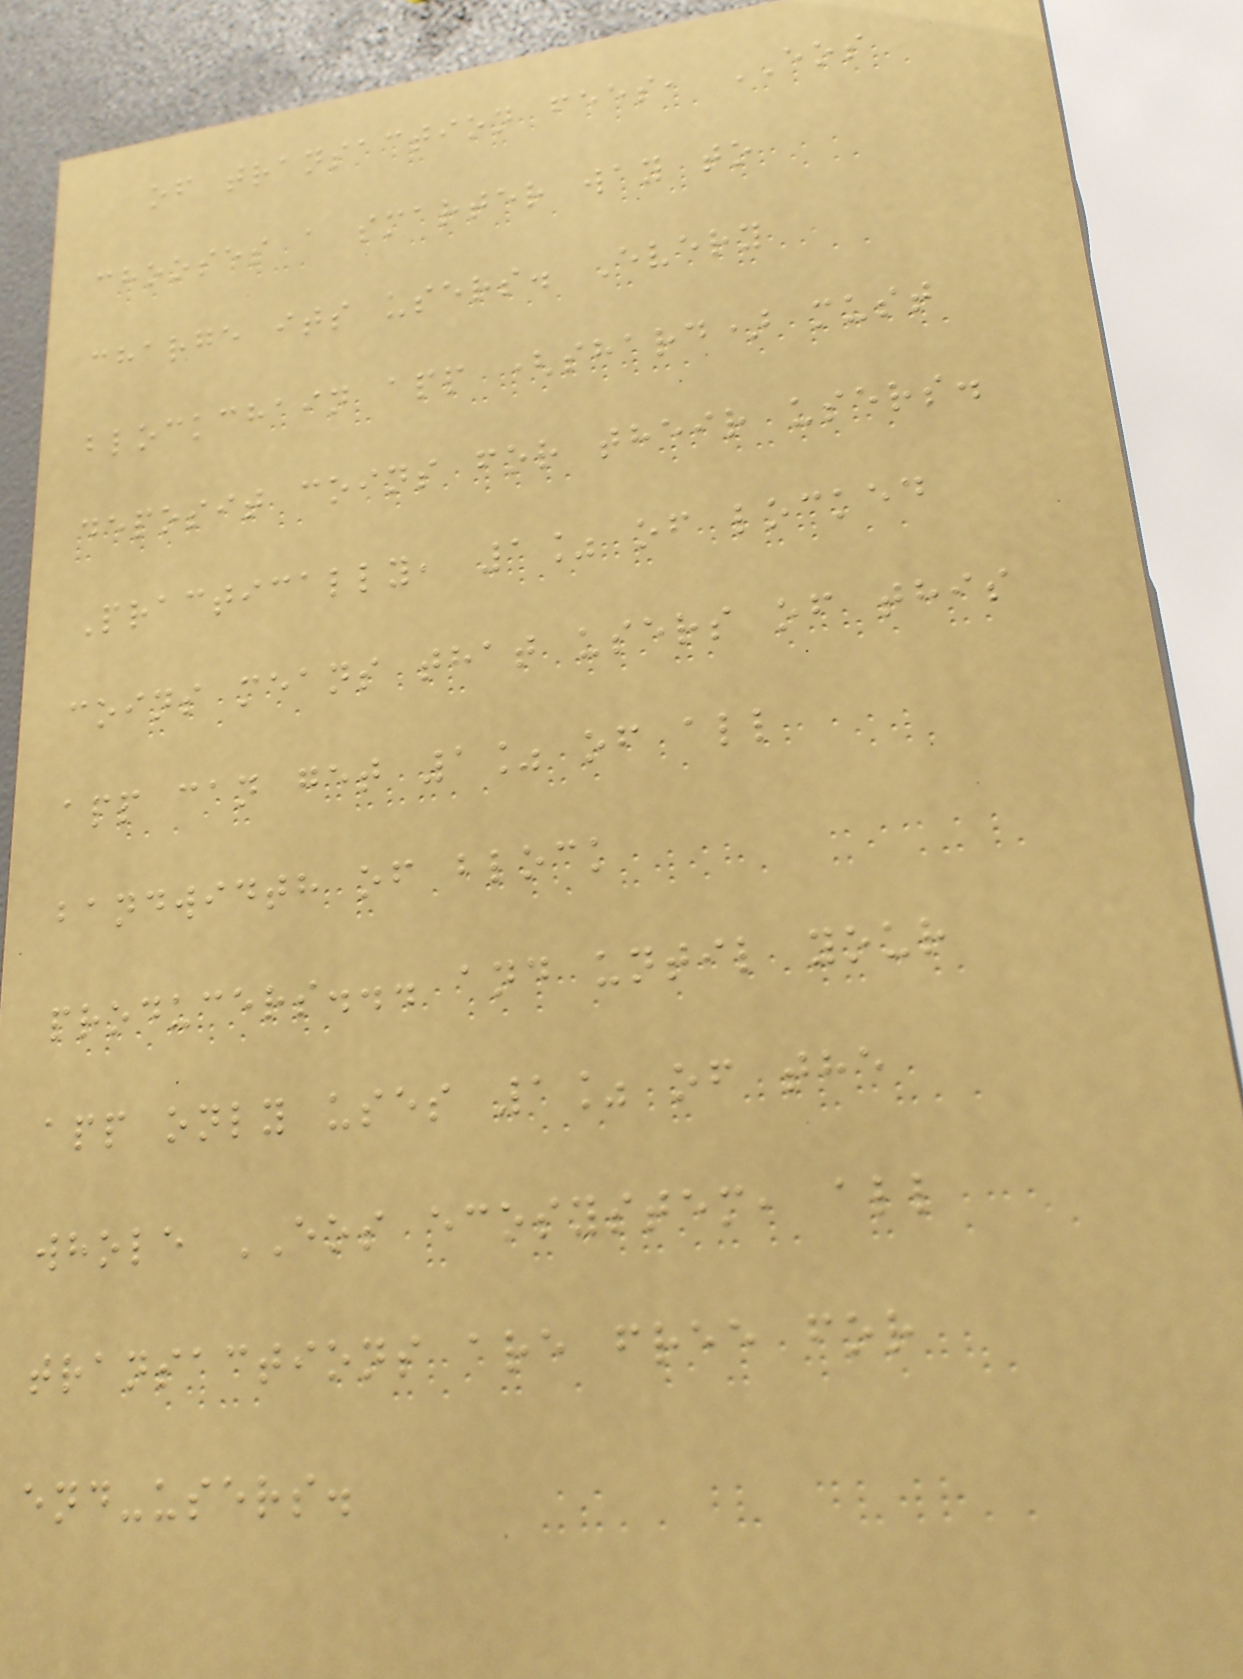of transaction fees, EOS
chooses a smarter way to
charge its users. Every
blockchain app (shard) must
deposit coins for their users.
Practically, 1% of locked
coins means that users of this
app can get 1% of all
bandwidth of block
producers... and until your
app only uses 1% of the
whole EOS ecosystem, all
transactions are free for
end-users.
